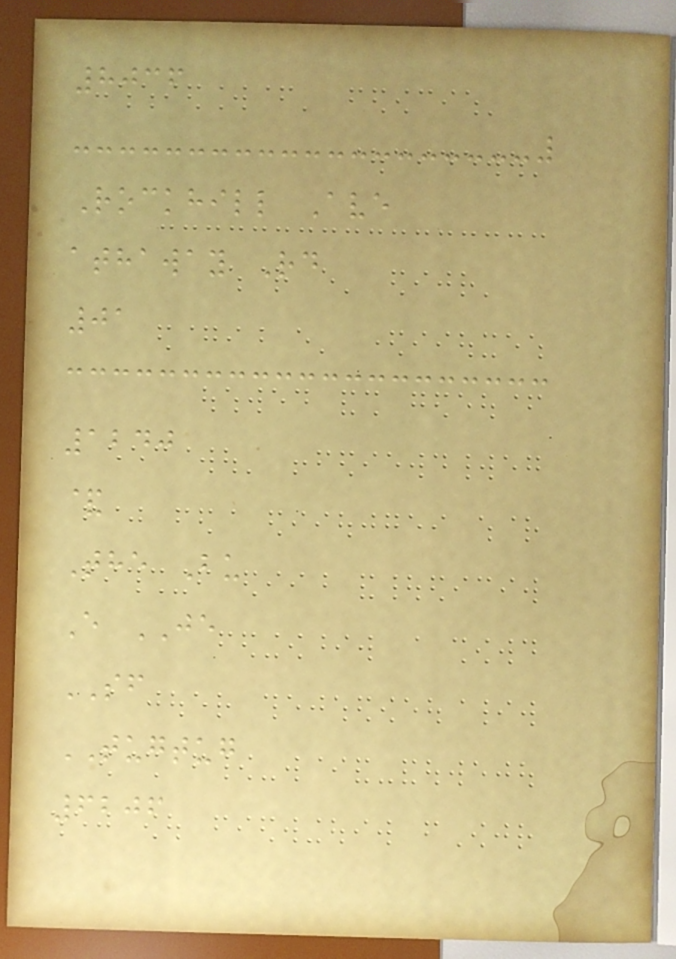8036
Rockhill Ave
athaway Rd
01
1240
&
The Bu
E JE
SF
TUGTUG
6206
